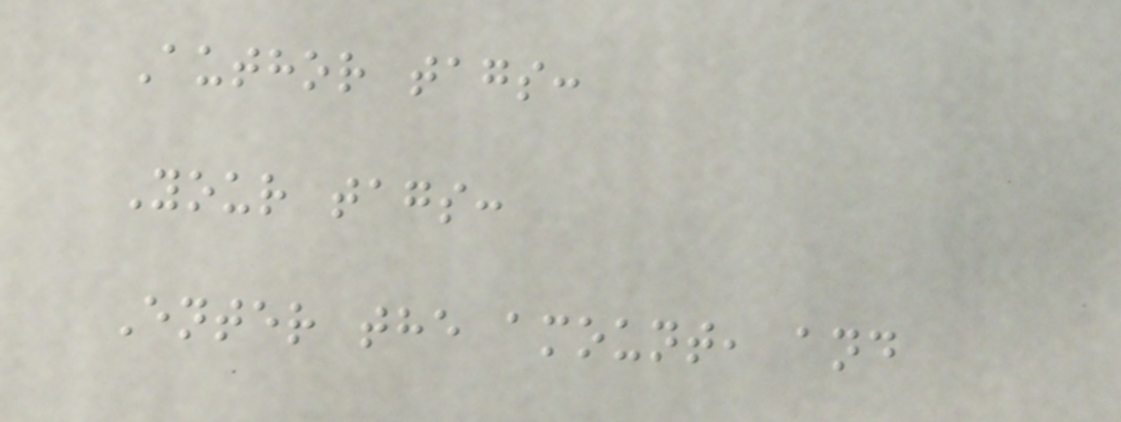Author tags:
Your tags:
Enter the amount, and
